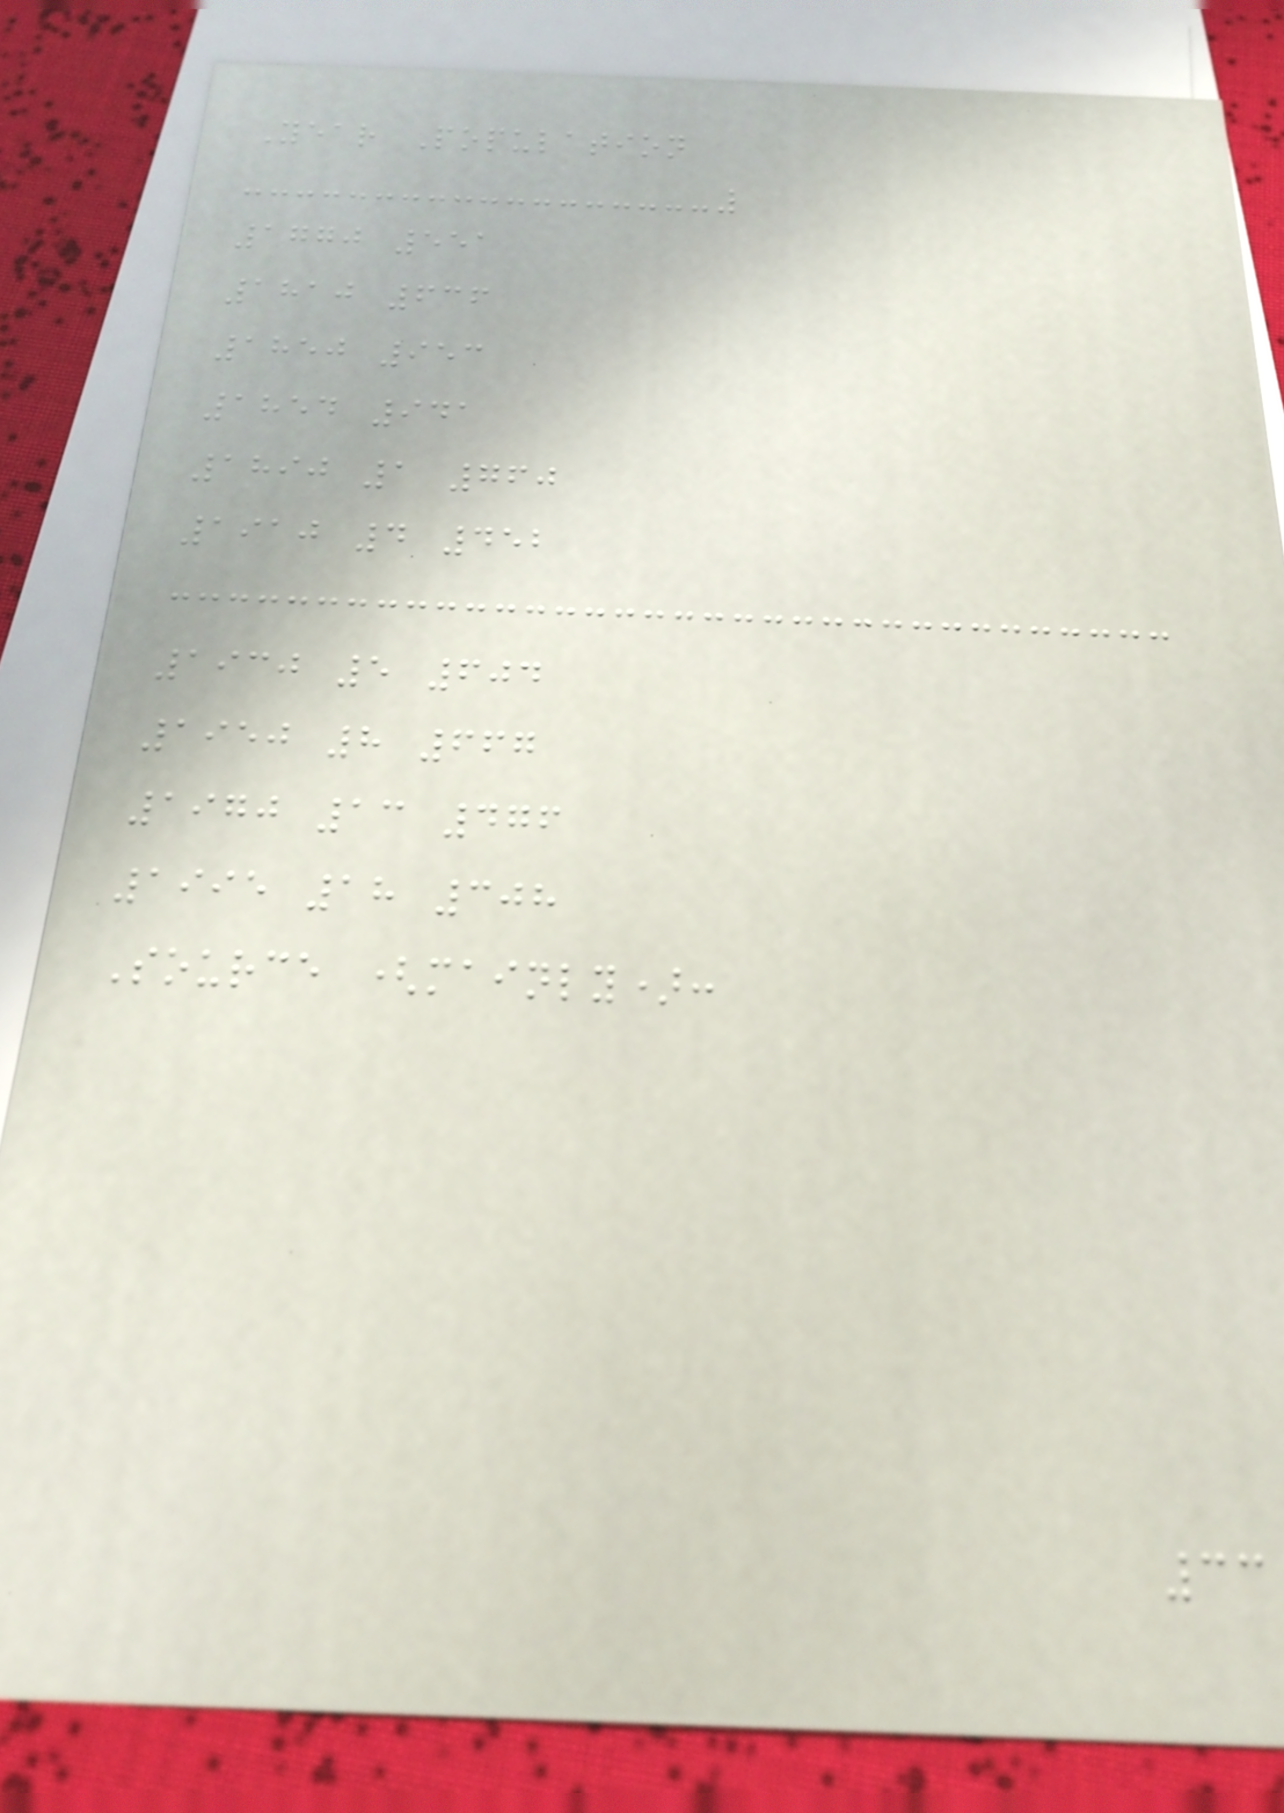Year Population
1770 551
1810 636
1850 953
1854 941
1890 1 760
1910 4 452
1930 5 604
1950 8 667
1970 13 476
1995 18 308
Source (mainly):
33
